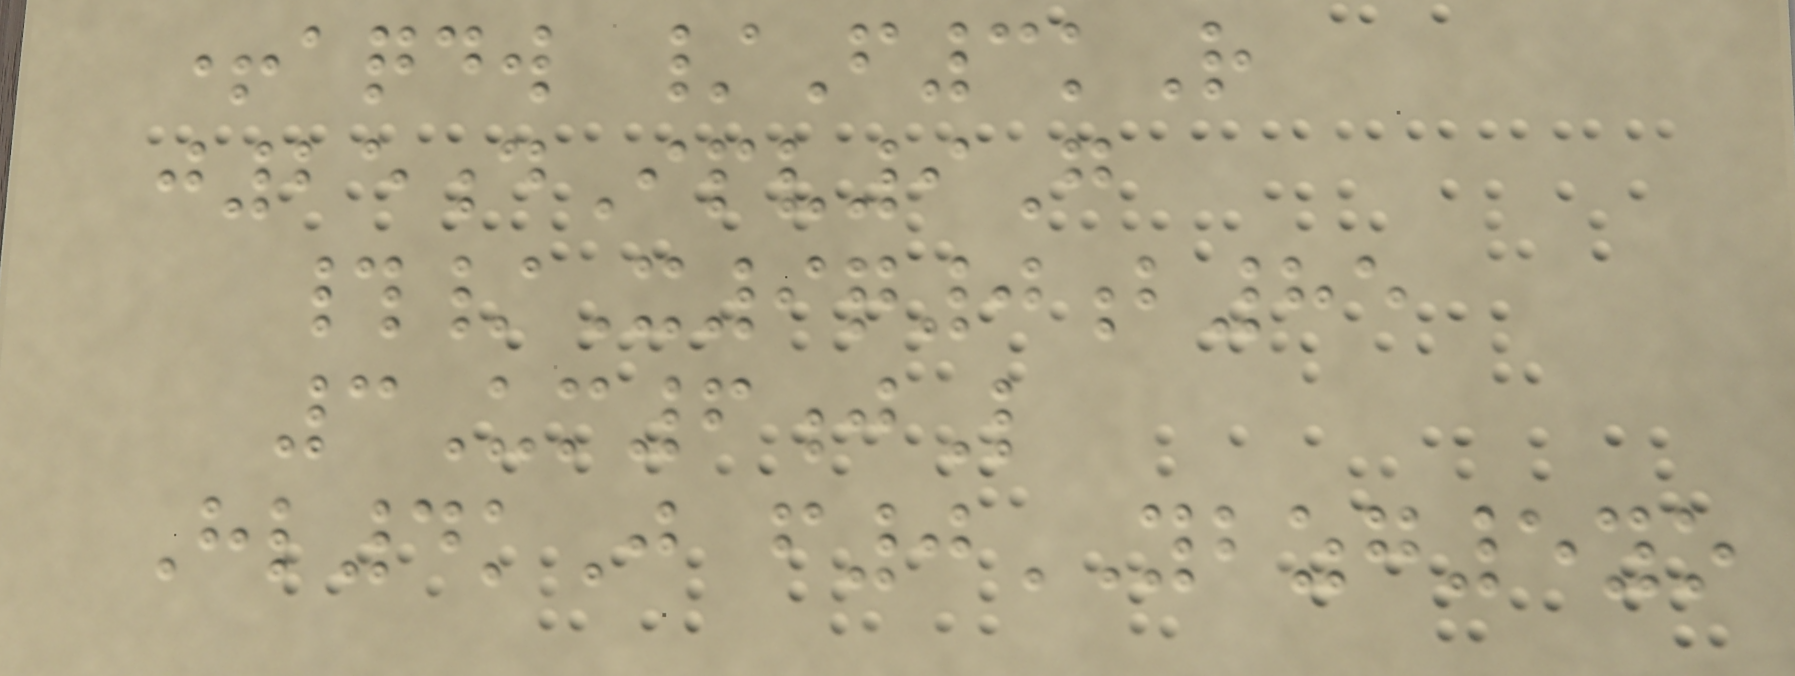+aqdw /F3kR
j25dIpv9G
#/X9q0b85
3Um6jL
Hl4kJ f0YBZG5yo
